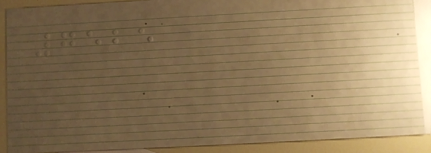7525
